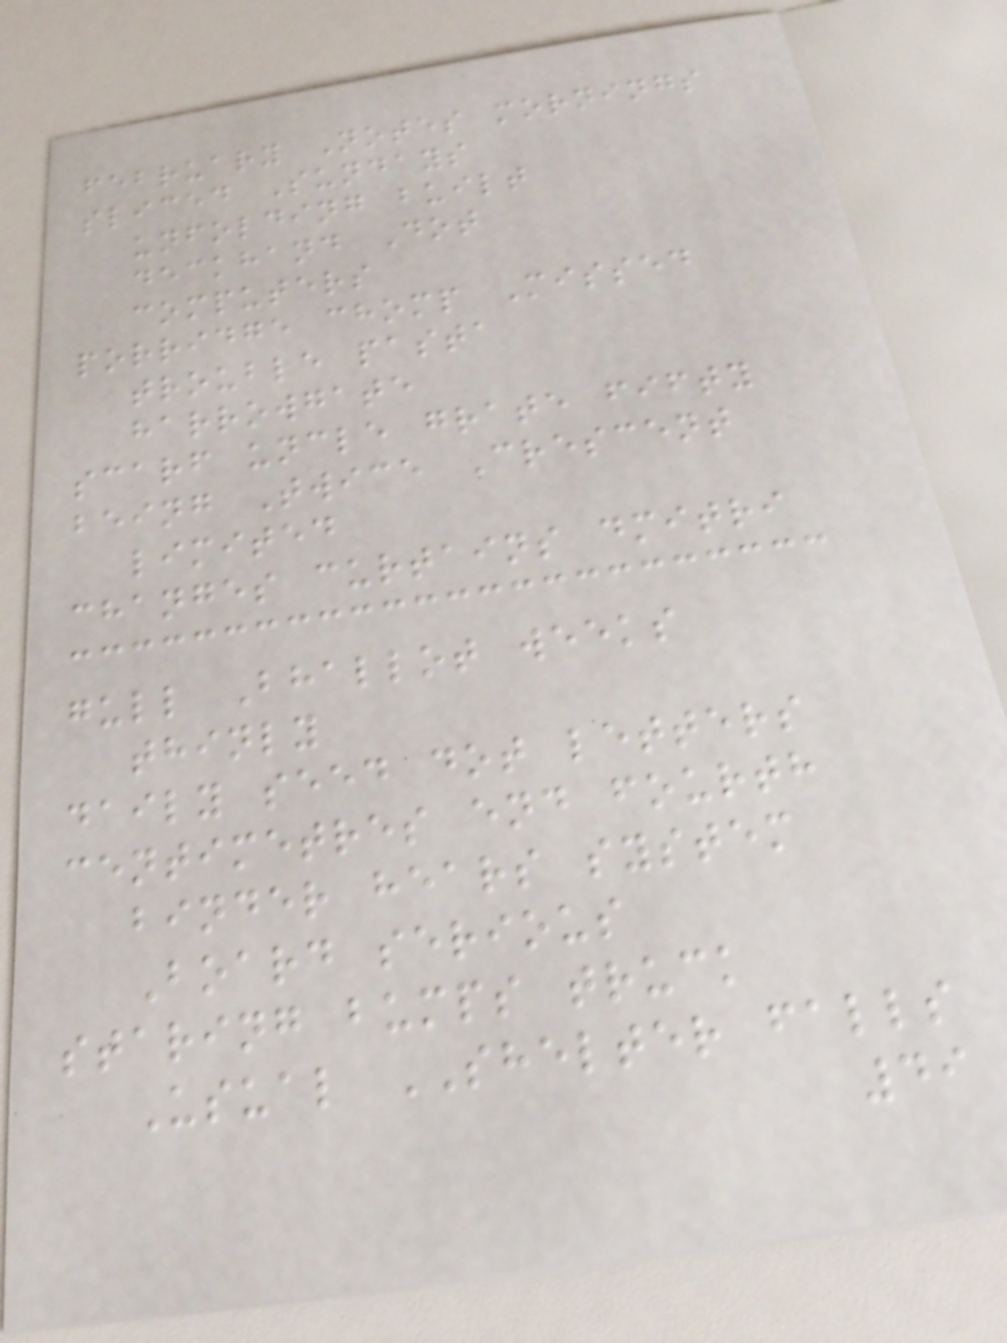february Notes mornings
sliced Sundays
unfolding built
deckhand Dot
computers
porridge chomp Missed
trouble pasta
harrowgate
scarf uncle grate fifty
being Twice Crescent
limited
changes curtains dmitri
gull Bhallot weeks
thinly
daily seed dot letters
centimetres end fourth
binder hears system
Board serious
staring bumps truck
Usual SHELTER falls
49
